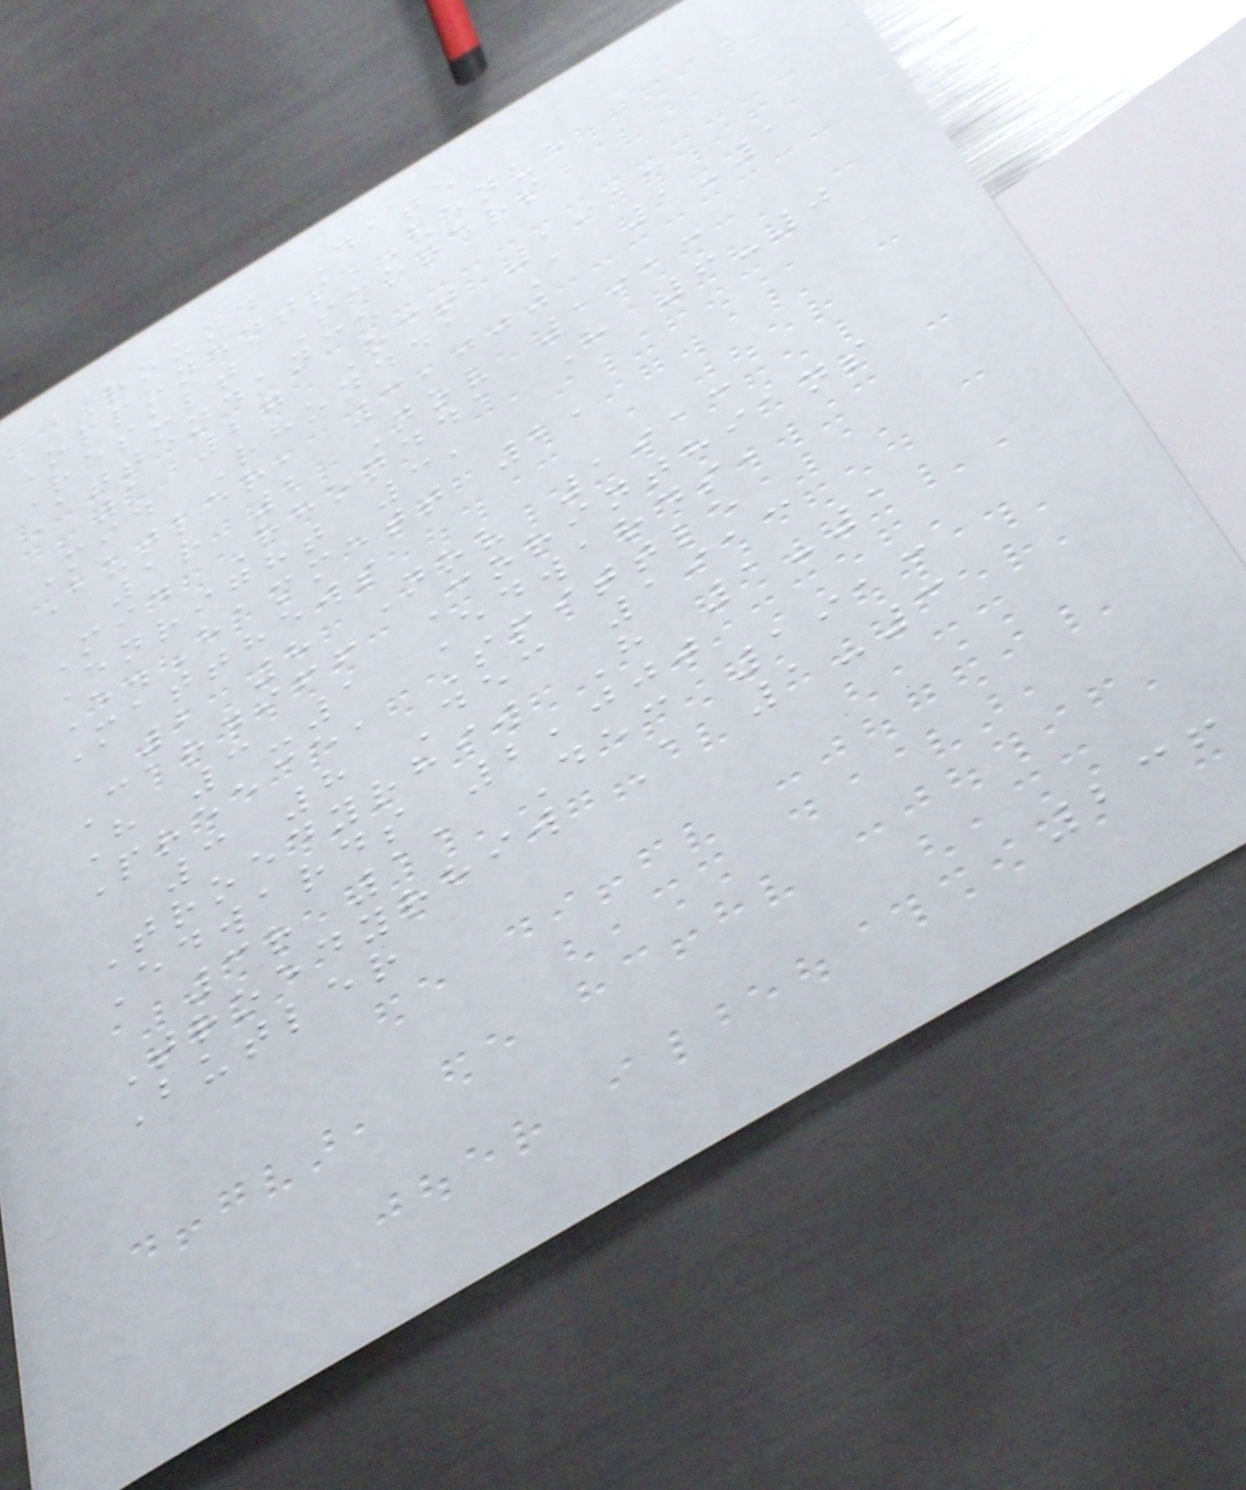Round Date
Opponents Venue
Result Scorers
Attendance
1 27 Oct 1913
Mid Rhondda A 1-1
Butler, 3,000
1r 2 Nov 1913
Mid Rhondda H 6-0
Enright 3,
E.Hammett 2,
Matthews
2 8 Nov 1913
Cardiff Corinthians
H 3-1 Edwards,
Preece, Spittle
3 8 Dec 1913
Troedyrhiw H 1-1
Edwards 2,000
3r 11 Dec 1913
Troedyrhiw A 1-3
Butler
236
